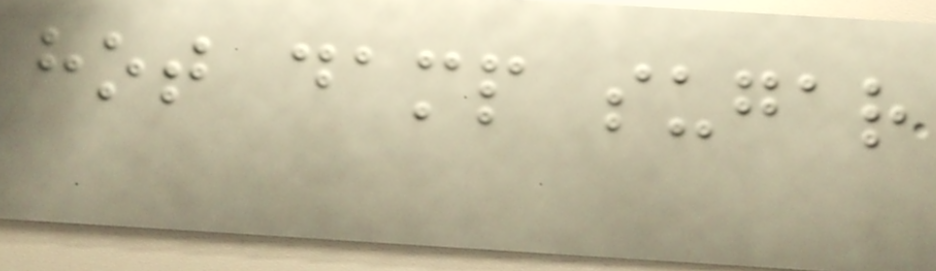hot damp sugar
